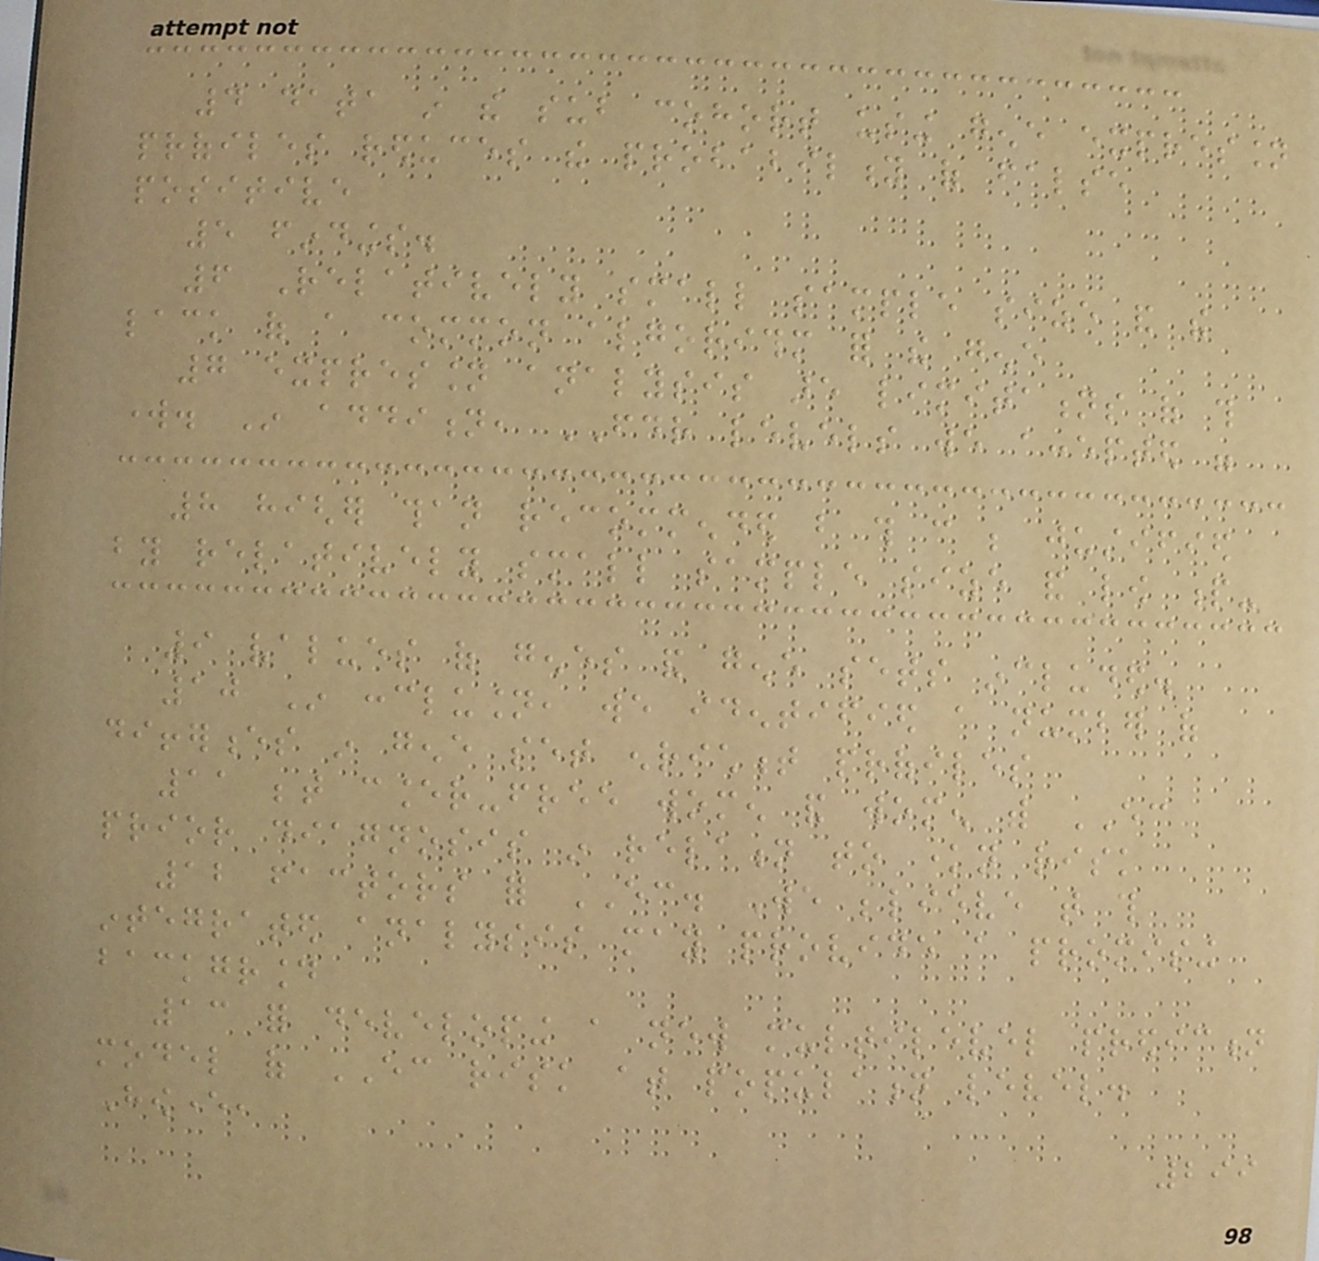4 data in the sub cohort using gene expression
profiles reduces the probability of false
positive
5 findings.
6 Relatively small sample size and the
lack of a common algorithm for the gene
7 expression analysis are limitations of this
work. In addition, FDR levels we accepted were
8 higher than recommended but this can be justified
by relatively small sample size and low p-
9 values of genes and gene sets included.
10 In conclusion, we identified a number of
differences in gene set enrichment profiles
11 between cancer-free women and women with EC
prior diagnosis in relation to known risk
12 factors for EC. We believe that this
integrated analysis may provide a promising
background
13 for developing a new multilevel prediction
model of EC risk at population level.
However,
299
